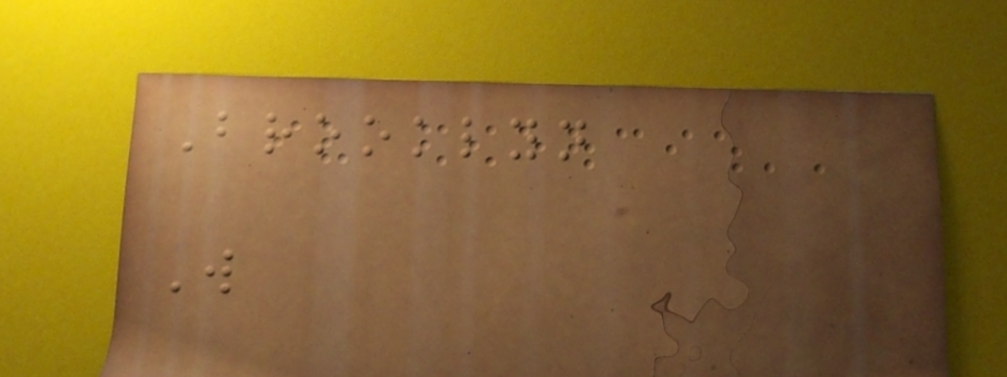Brooklyn
W
